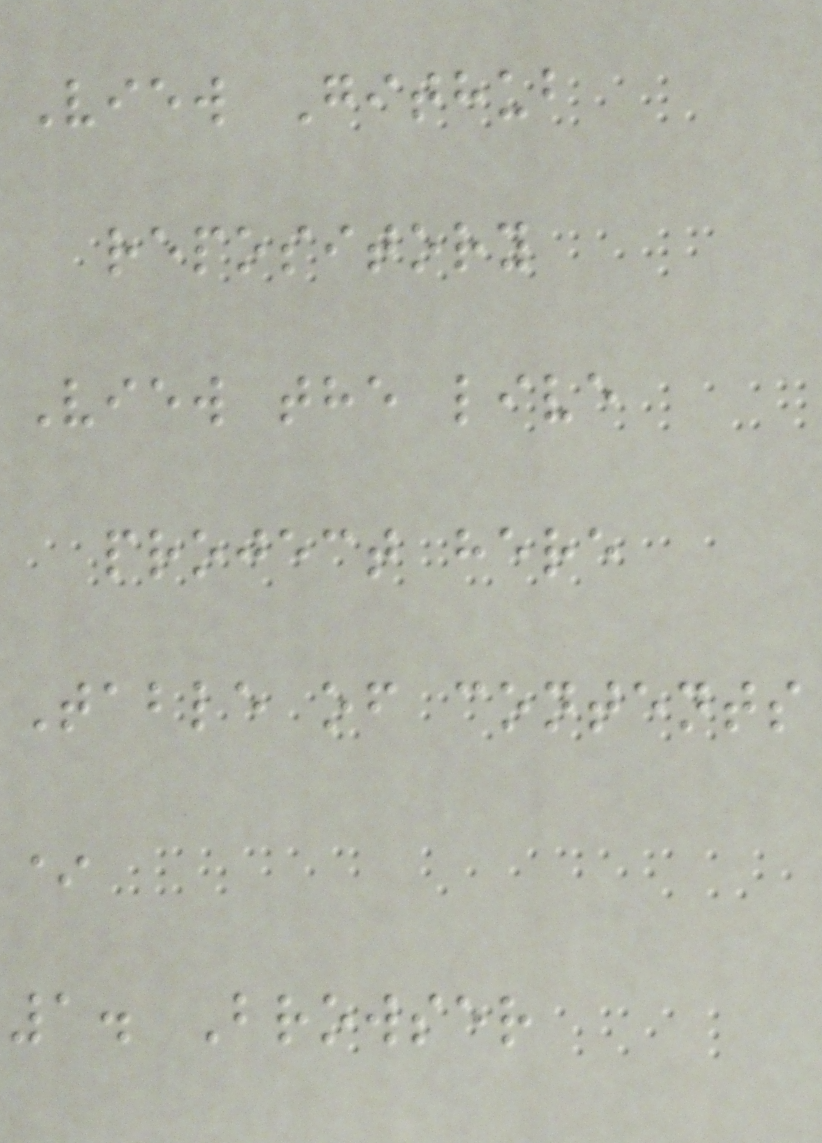View Github
repository
View the live
project here
Table of contents
*
1. Browser
